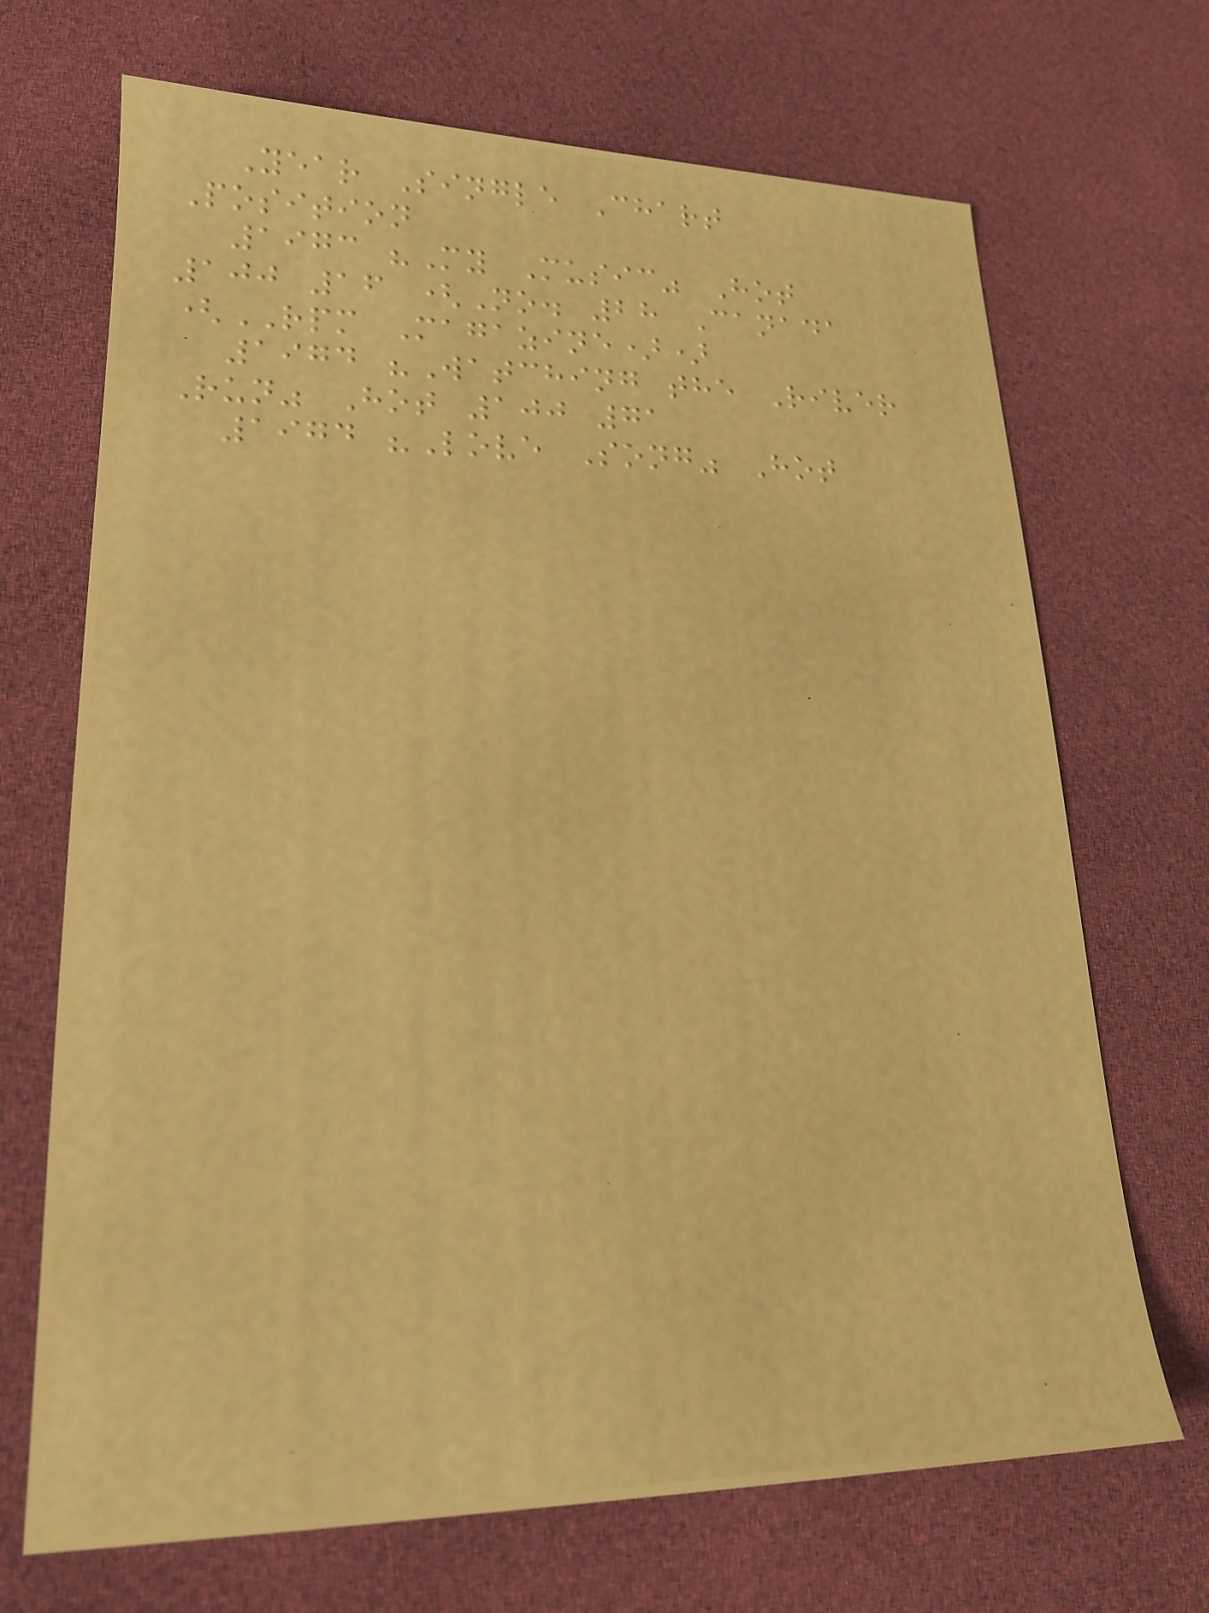Year Single Chart
Position
1973 "My Music" Hot
100 16 (No. 28 Canada
(RPM Magazine))
1974 "Watching the River
Run" Hot 100 71
1974 "Love Song" Hot
